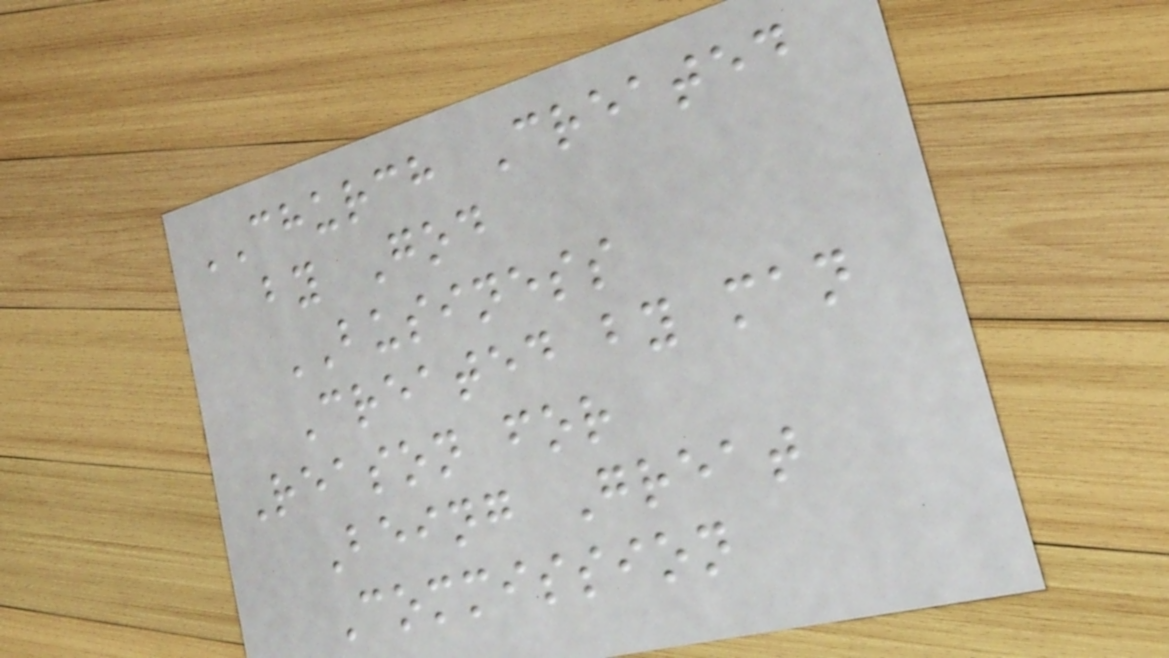CHURCH Created
by God
BUSINESS
Created by man
Reason for
Being Great
Commission
